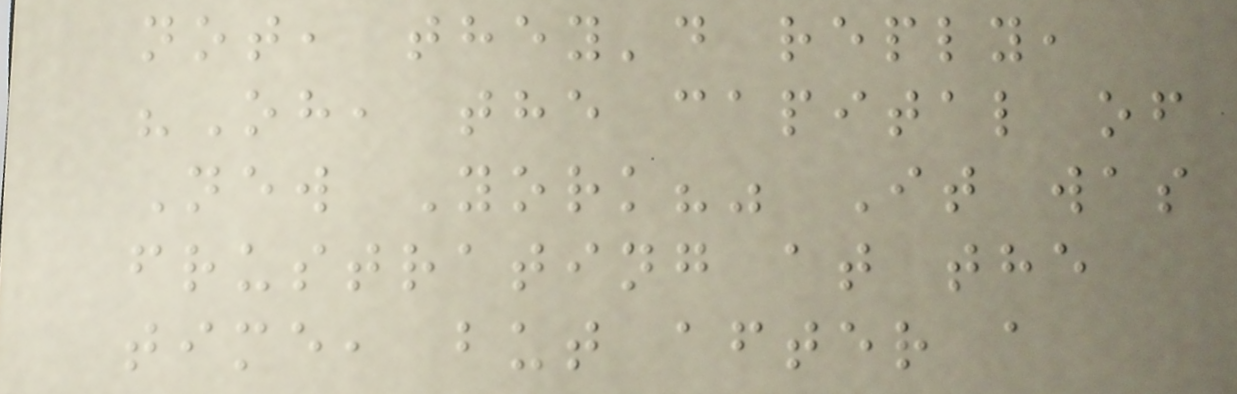not, they'd reply,
"Oh, the capital of
New York?" It was
frustrating at the
time, but after a
